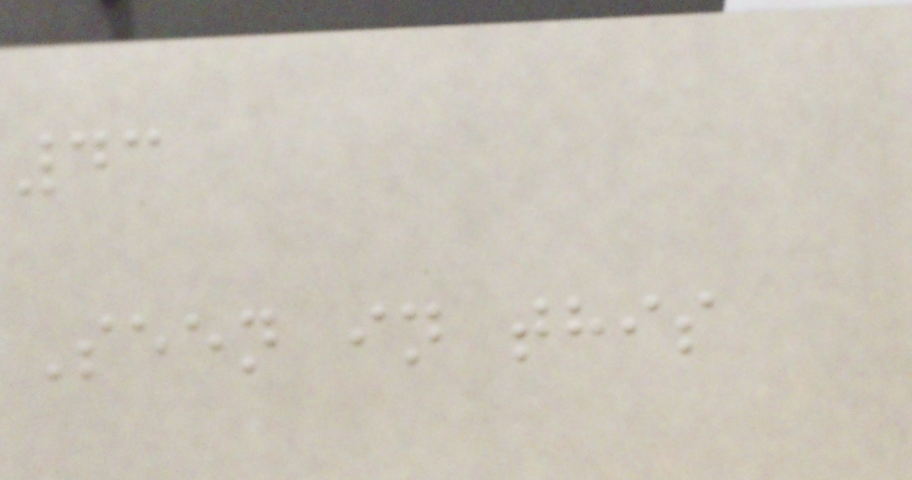43
Seen in this
